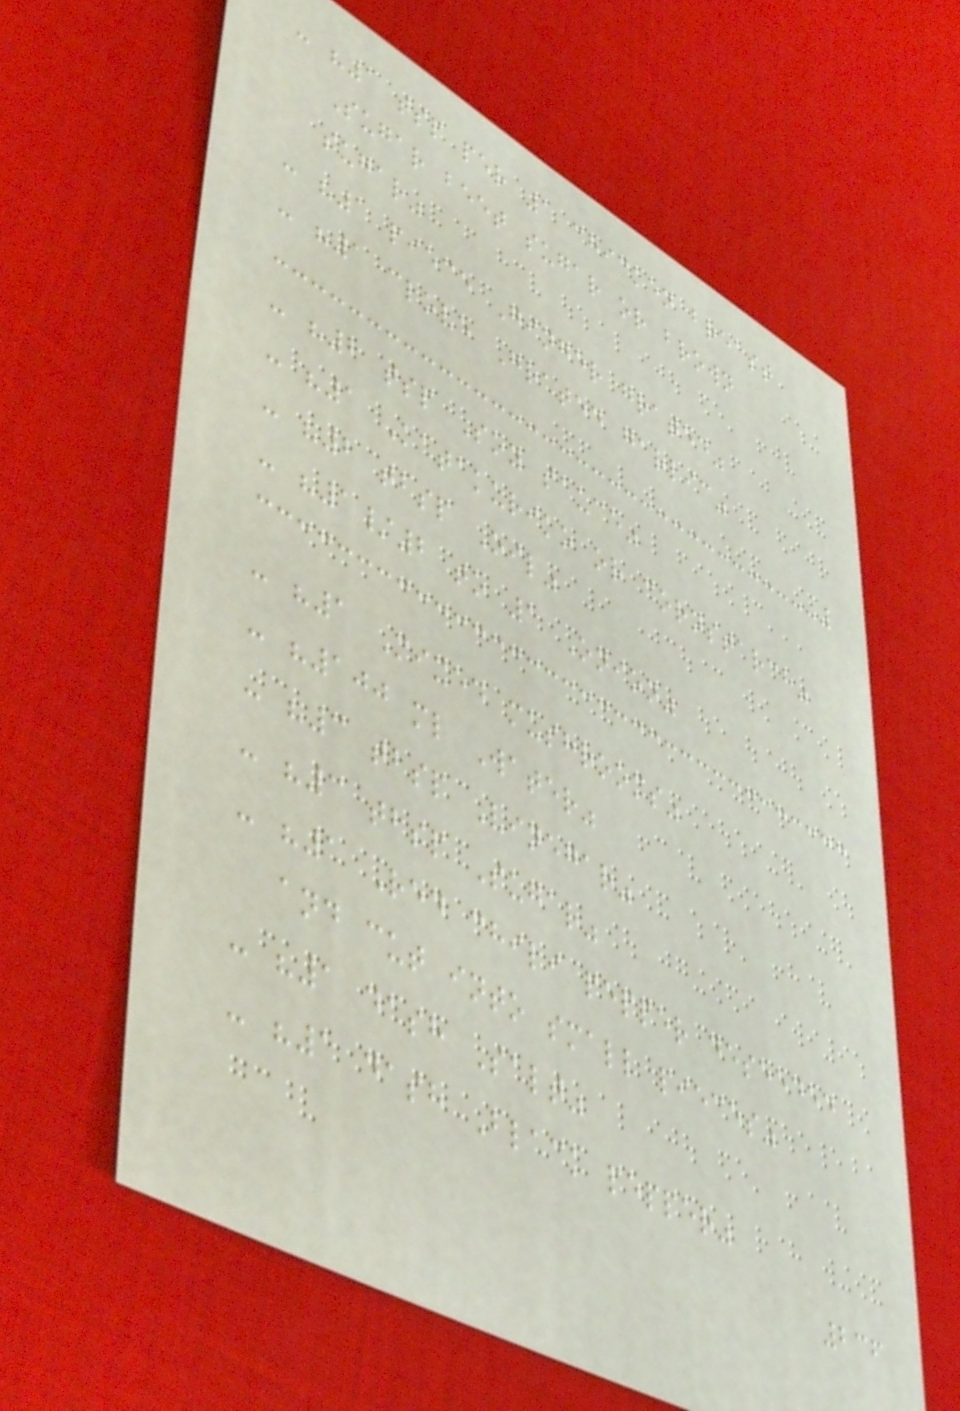- "1 tsp per 1 chicken breast
Sugar beet sugar or brown
sugar"
- "1 piece Ginger grated"
- "1 clove Grated garlic"
- "2 tsp Soy sauce"
- "1 Katakuriko or cornstarch"
- "2 tbsp Oil"
- "1/2 to 1 Onion"
- "1 Mixed mushrooms"
- "100 ml Water"
- "3 tbsp Vinegar"
- "3 tbsp Sugar"
- "1 Red chili pepper deseeded
and cut into small pieces"
- "1 dash Salt"
- "1 dash Black pepper"
236
